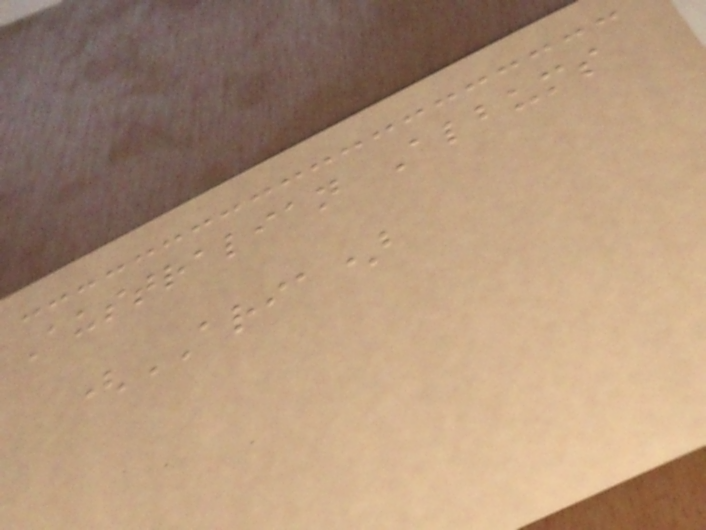Australian Albums
(ARIA)
